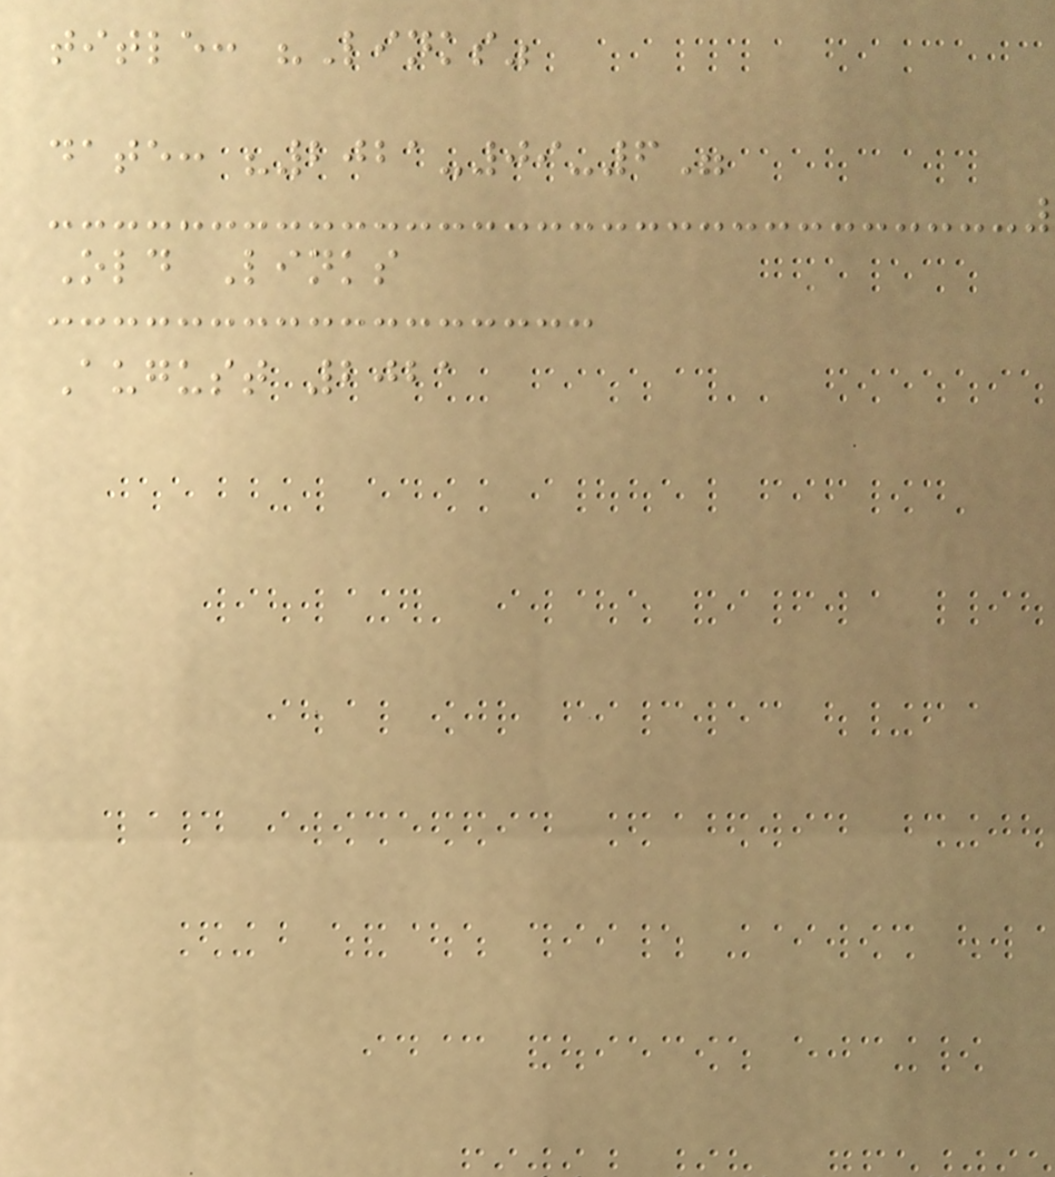title: "Links"
date: "2021-09-6"
Old Links
August 2021
